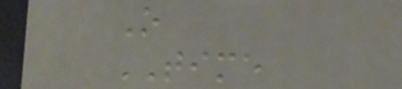O
TIME
